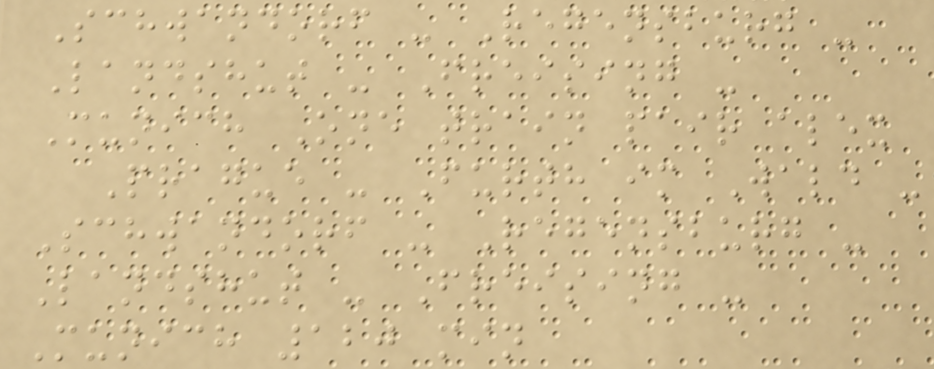Schwandorf - Regensburg -
Landshut - Freising -
Munich One train pair alex
Prague - Furth im Wald -
Schwandorf - Regensburg -
Landshut - Freising -
Munich 120 min
